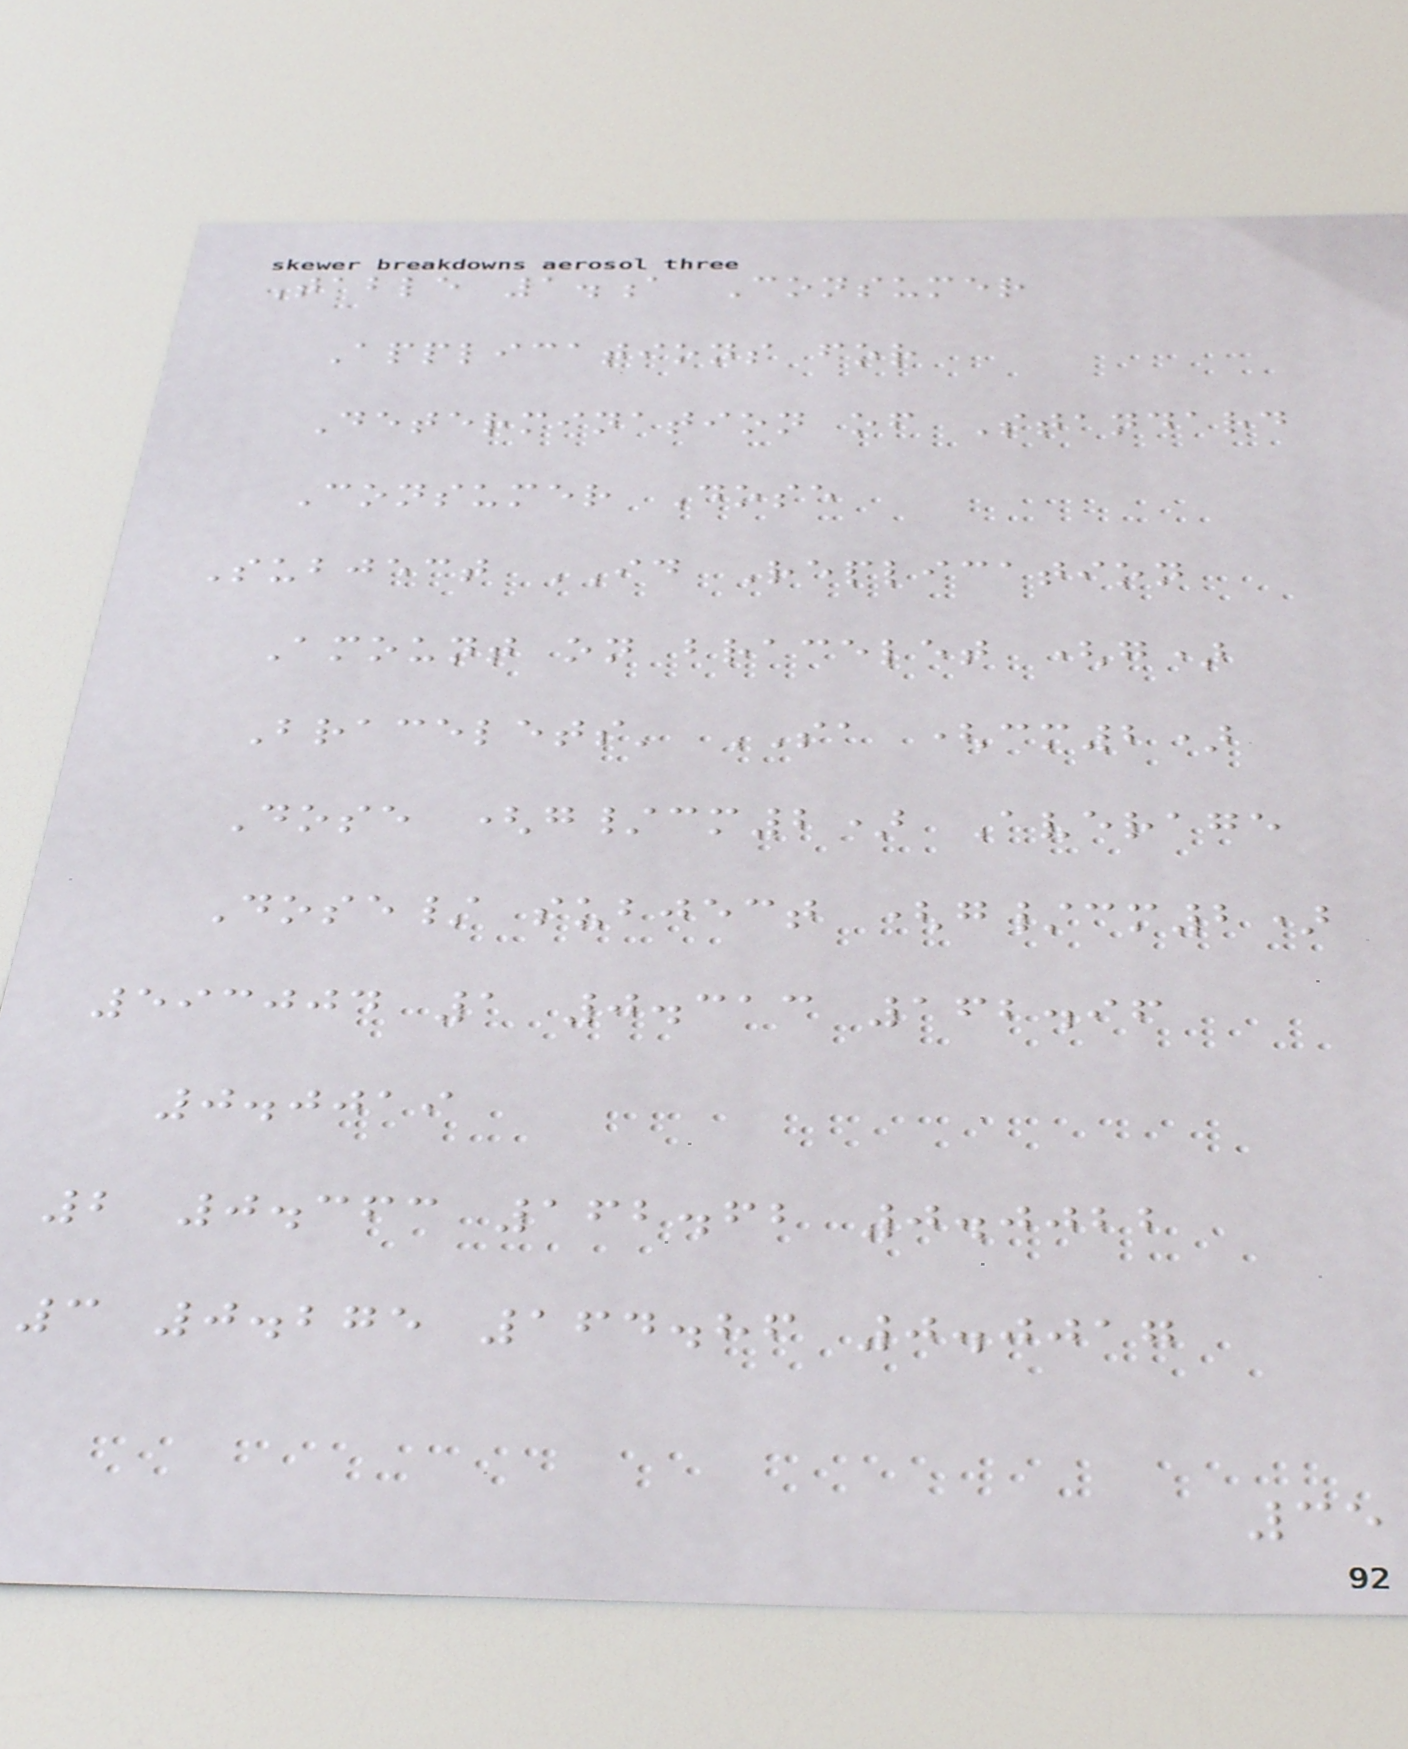Table 1.a Consumer
Applications for
Determination of Standard
Consumer Dose
Subject ID Replication
Amount on bracelet (g)
Bracelets' SA (cm2)
Dose (g/cm2) Average
Dose/ subject (g/cm2)
593004 1 0.313 162.96
0.0019
2 0.363 162.62 0.0022
3 0.275 164.86 0.0017
35
